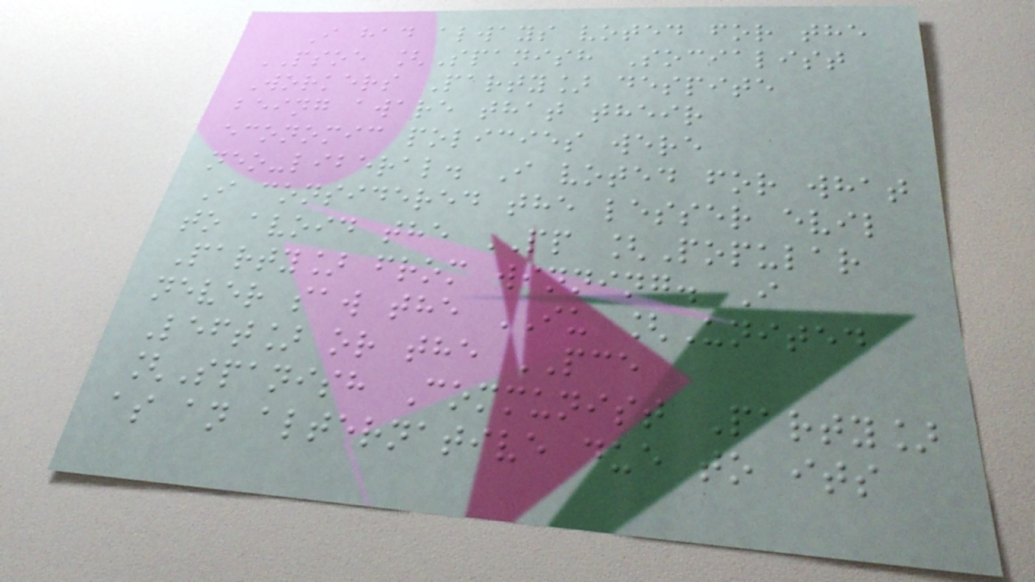I had always voted for the
PSOE [Spanish Socialist
Workers Party] despite
being aware that their
economic policies were
neo-liberal. I voted for what
I considered the lesser evil
to avoid the PP [Popular
Party] from winning. I
never saw the IU [United
Left] or the PCE
[Spanish Communist Party]
as an alternative due to its
